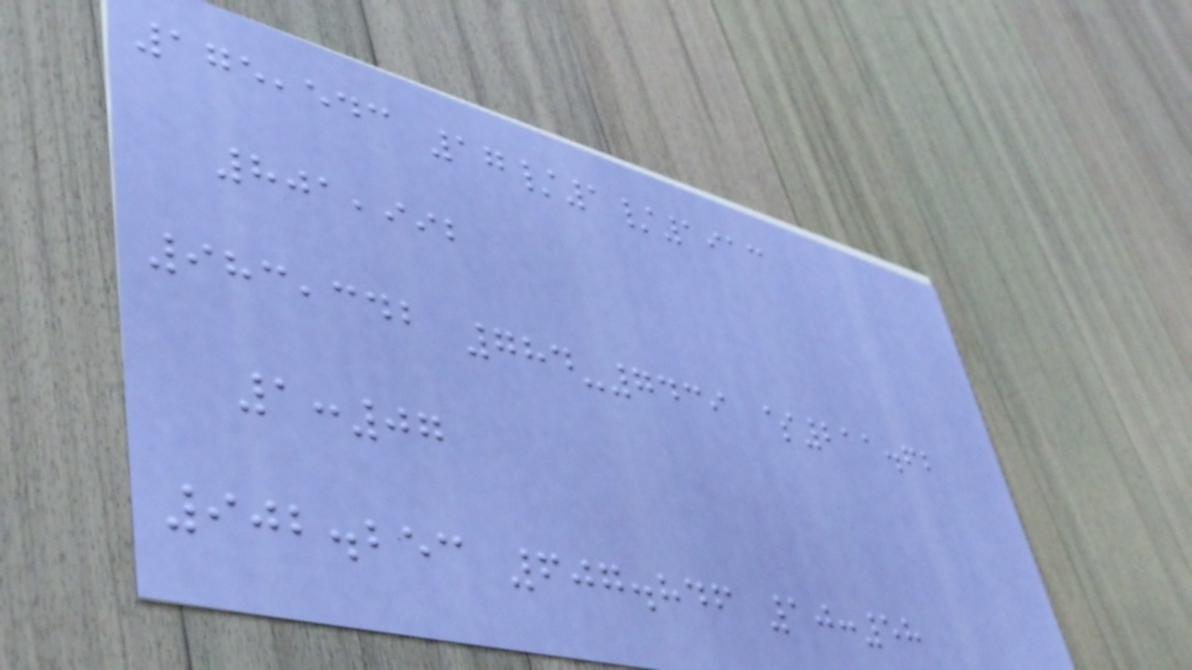175,543 17/1/1913
801,992
983,342 784-7439 $211.62
1:07
902.253 607.846 10:58
